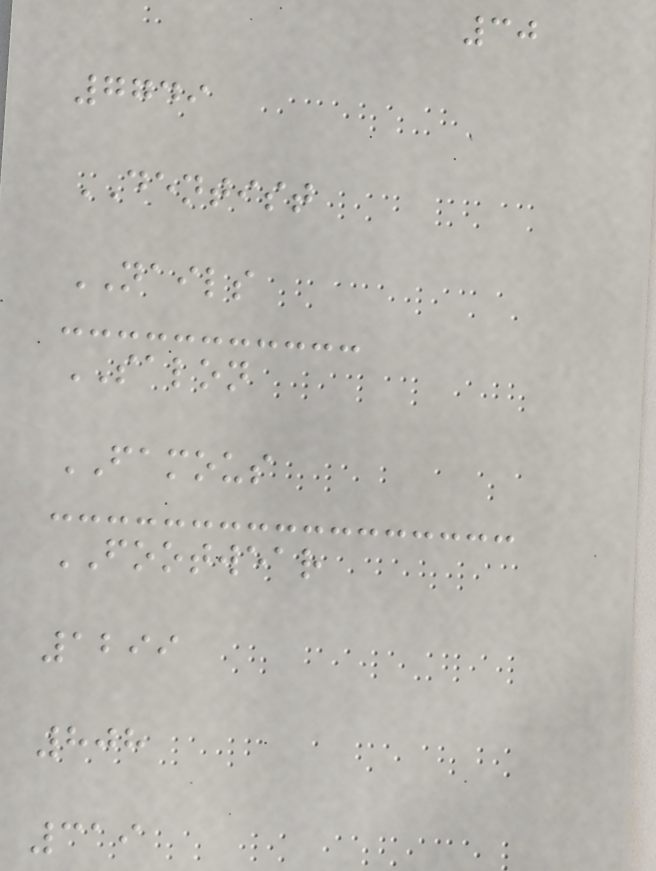30
7749
DENTIST
NAILS
SALON
FAMOUS
FOOTWEAR
1299
808
319
